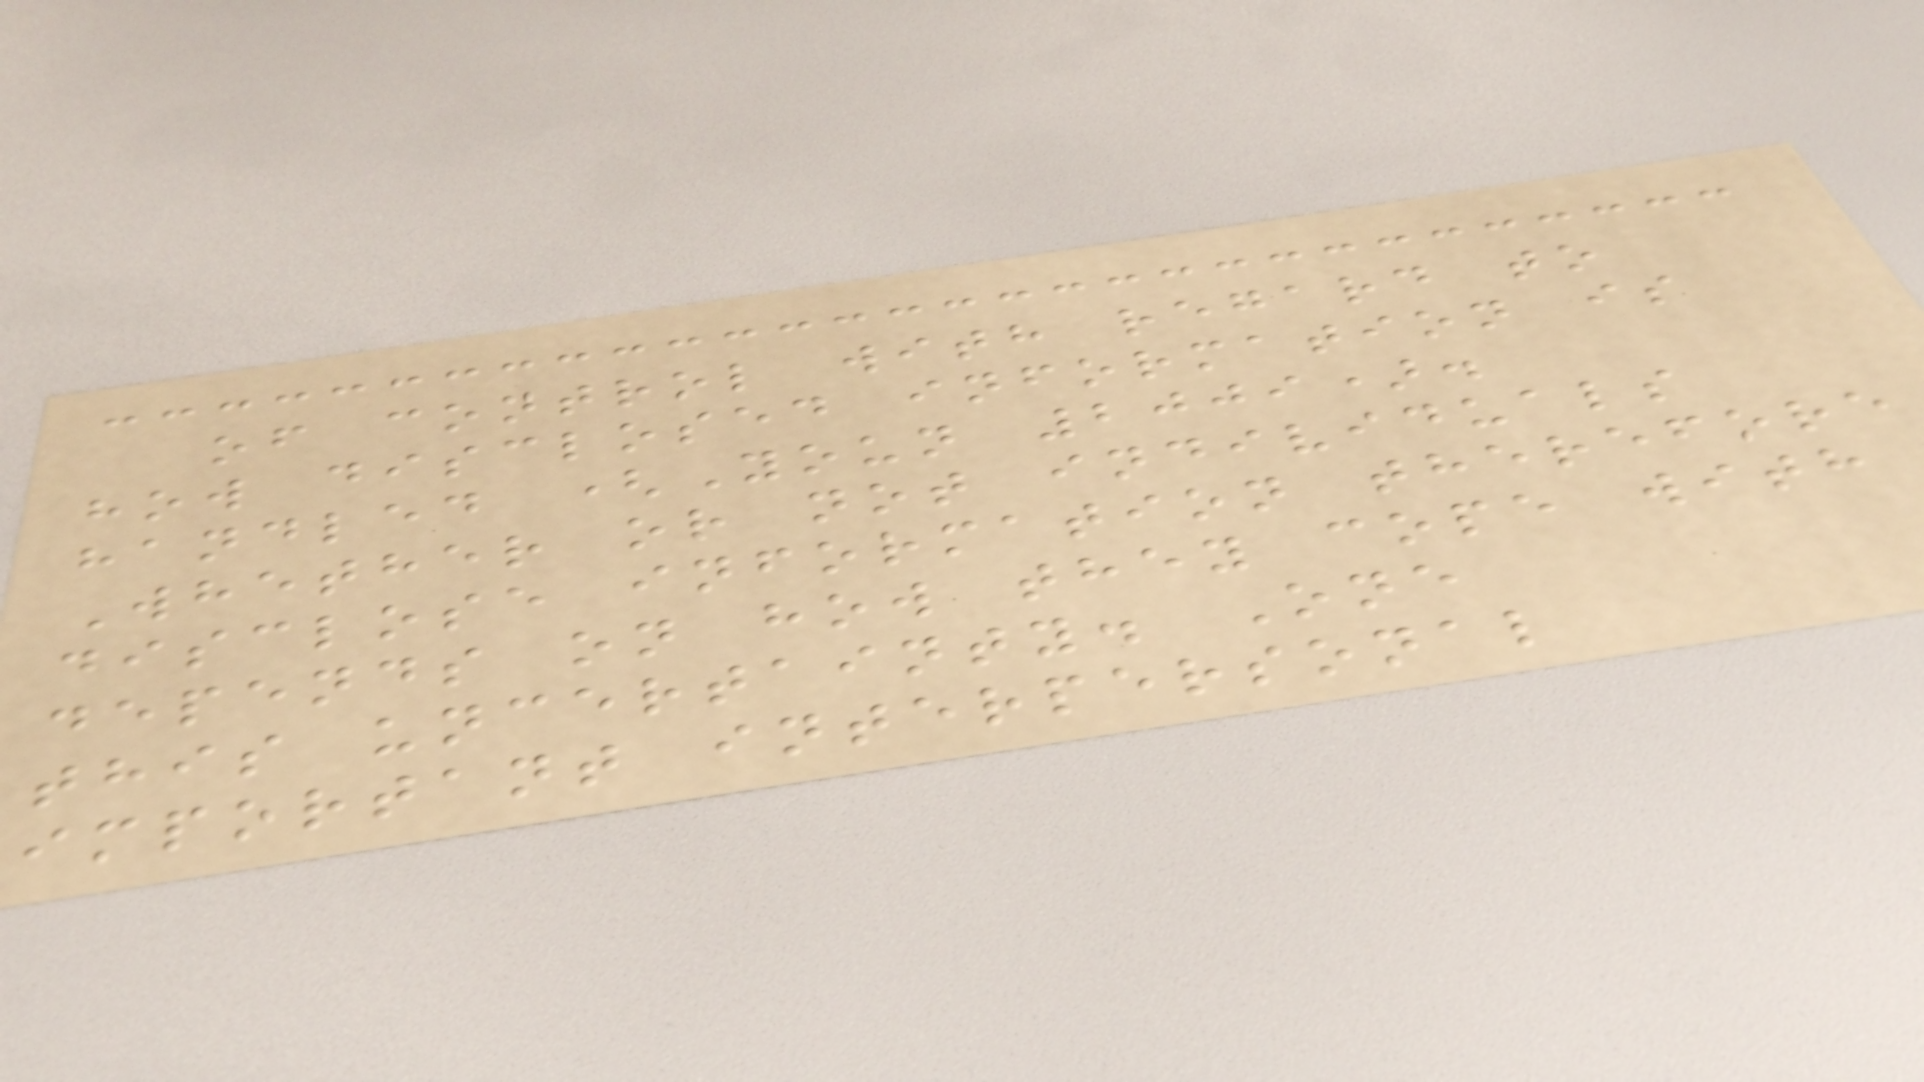of control with regard to
how disclosed information is
handled (Youn 2009).
Whether or not individuals
disclose information therefore
depends on how they cope with
this uncertainty. One
important interpersonal
